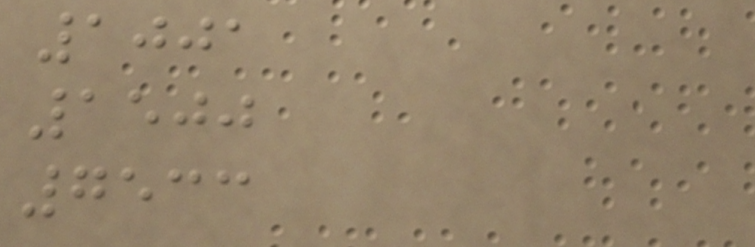1001
1500
7533
